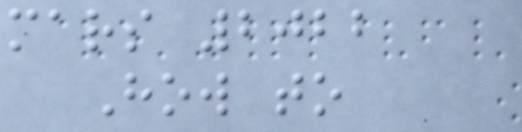mars 2022
How to
